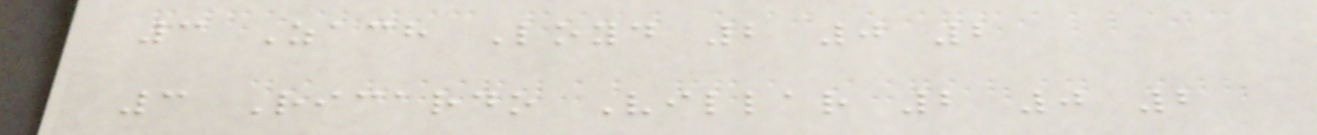3 Zach Loyd 2 0 2
3 Ricardo Villar 2 0 2
